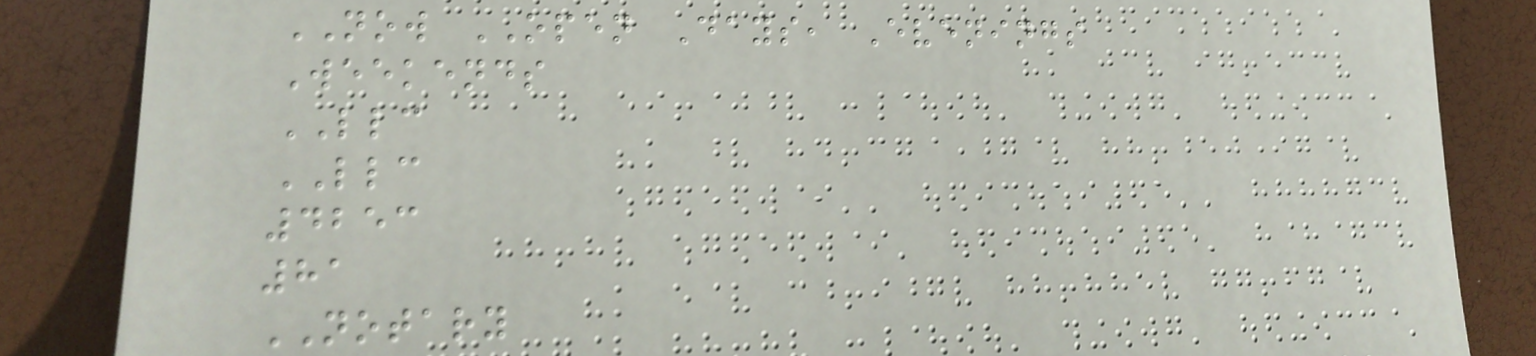NOW OPEN Days, Evenings
Weekends
LLC
LLC
4253
81
NOTARY
